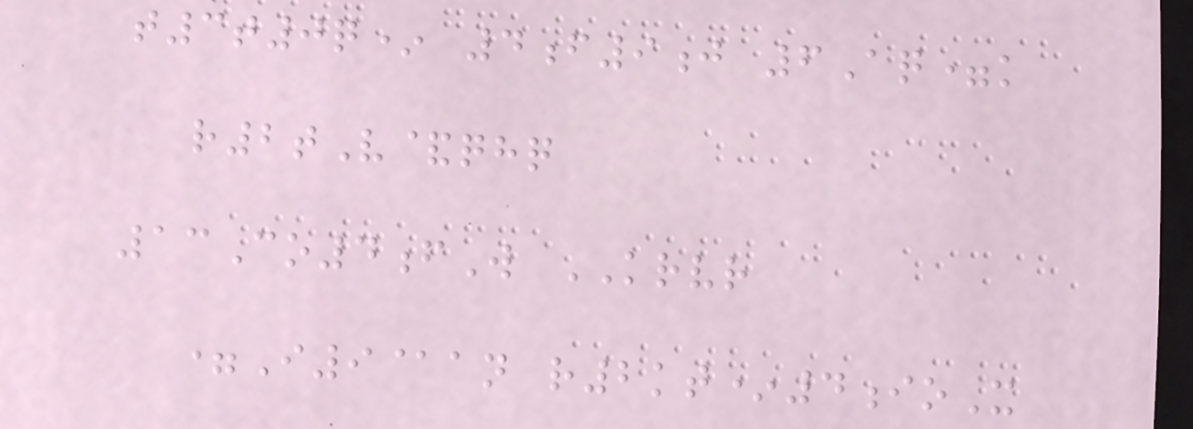t3t0q* 4f9j 6Aq=k
r2tV&qhq
13Co4fW KRVR
=I9@an r2kt*4ioX
